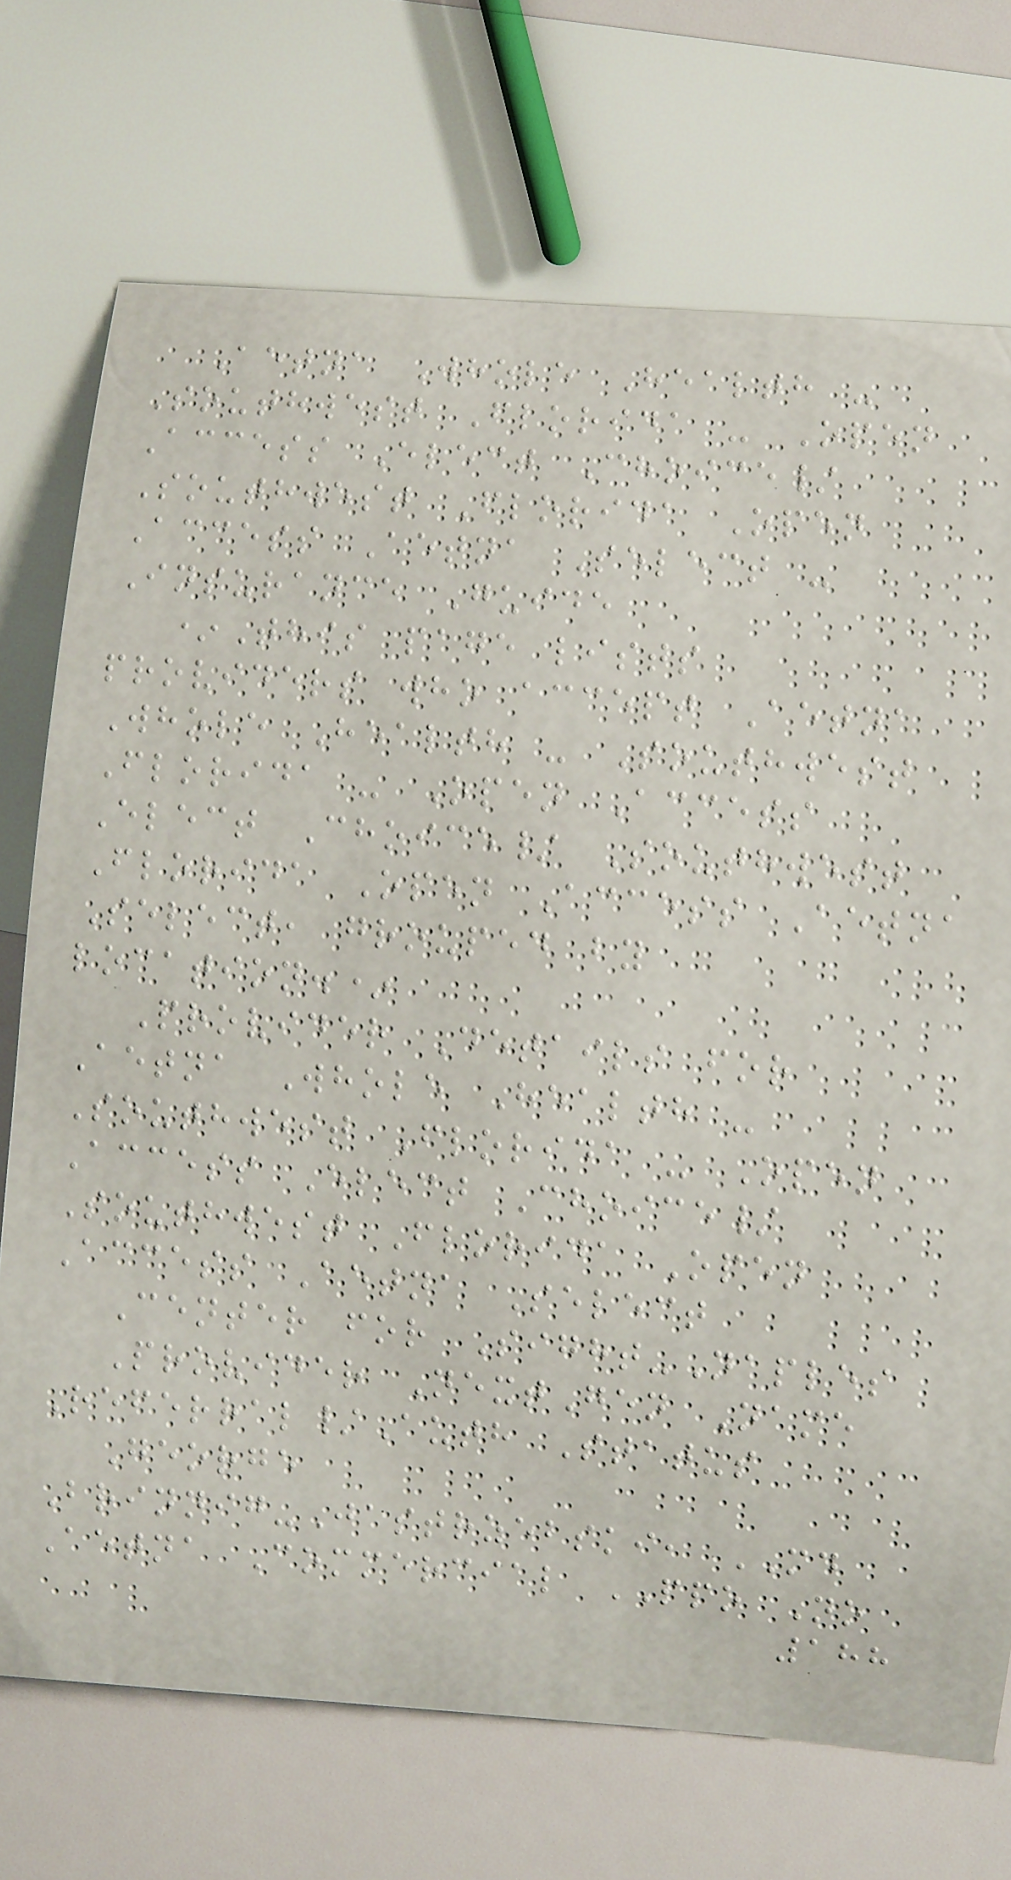Aetna Whole Health -
Southwest Florida - Open
Access Elect Choice/
Southwest Florida Open
Access Aetna Select -
Insurance Guide
*This page lists
providers who accept Aetna
Whole Health - Southwest
Florida - Open Access
Elect Choice/ Southwest
Florida Open Access Aetna
Select, grouped by
location.*
Provider Details for
Aetna Whole Health -
Southwest Florida - Open
Access Elect Choice/
Southwest Florida Open
Access Aetna Select
Center for Sight-Naples
Provider NextGen Name
Referral/Auth Status
George
Brinnig-Jastrzebski, MD
Aetna Commercial PPO No
188
